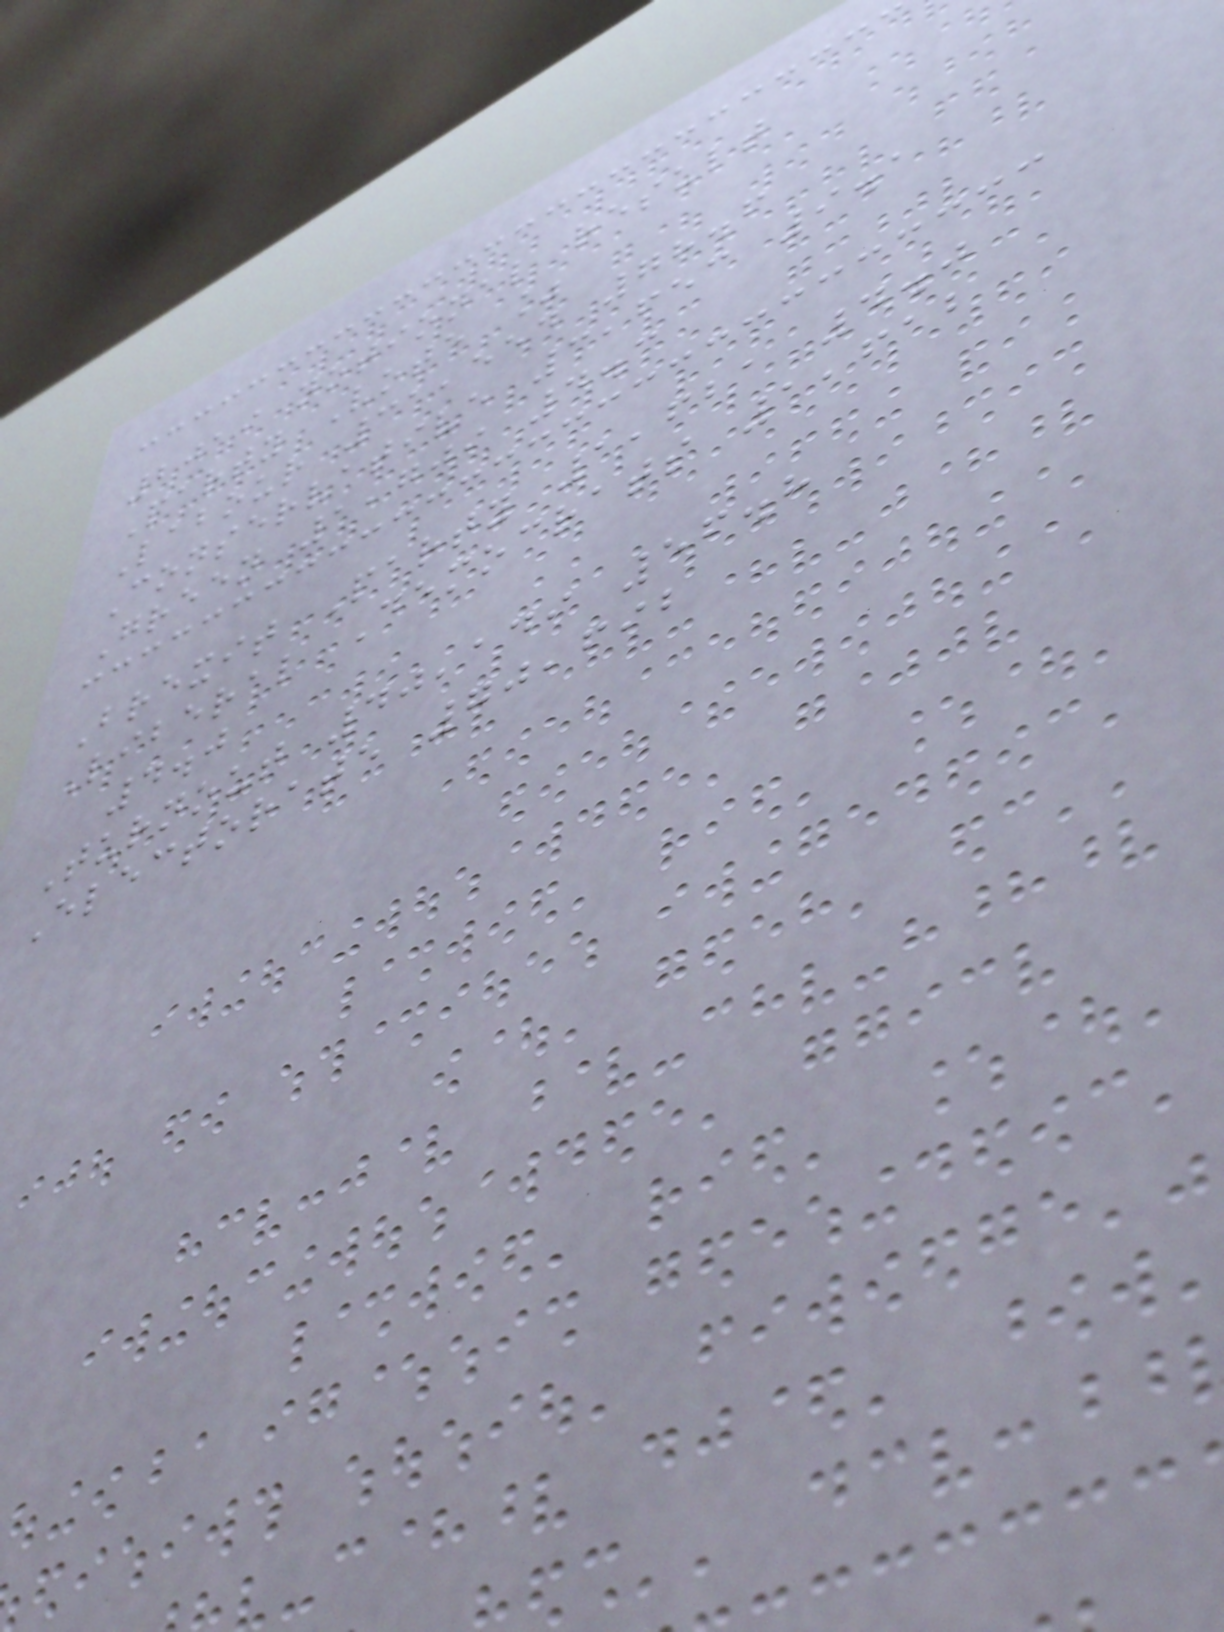2019 notional result
Party Vote %
Labour 31,554 78.6
Conservative 3,653 9.1
Green 1,709 4.3
Brexit Party 1,621 4.0
Liberal Democrats 1,612
4.0
Turnout 40,149 56.8
Electorate 70,692
